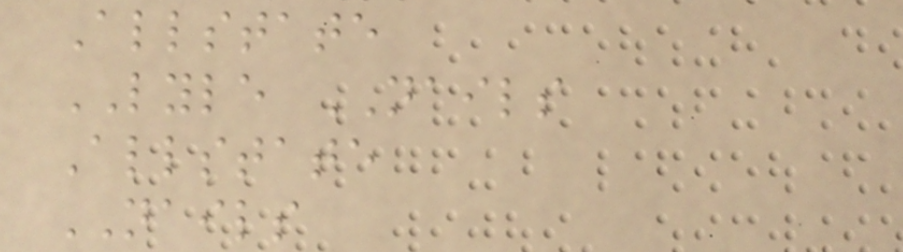Allstate
LYLE NAILS
Allstate
NAILS
